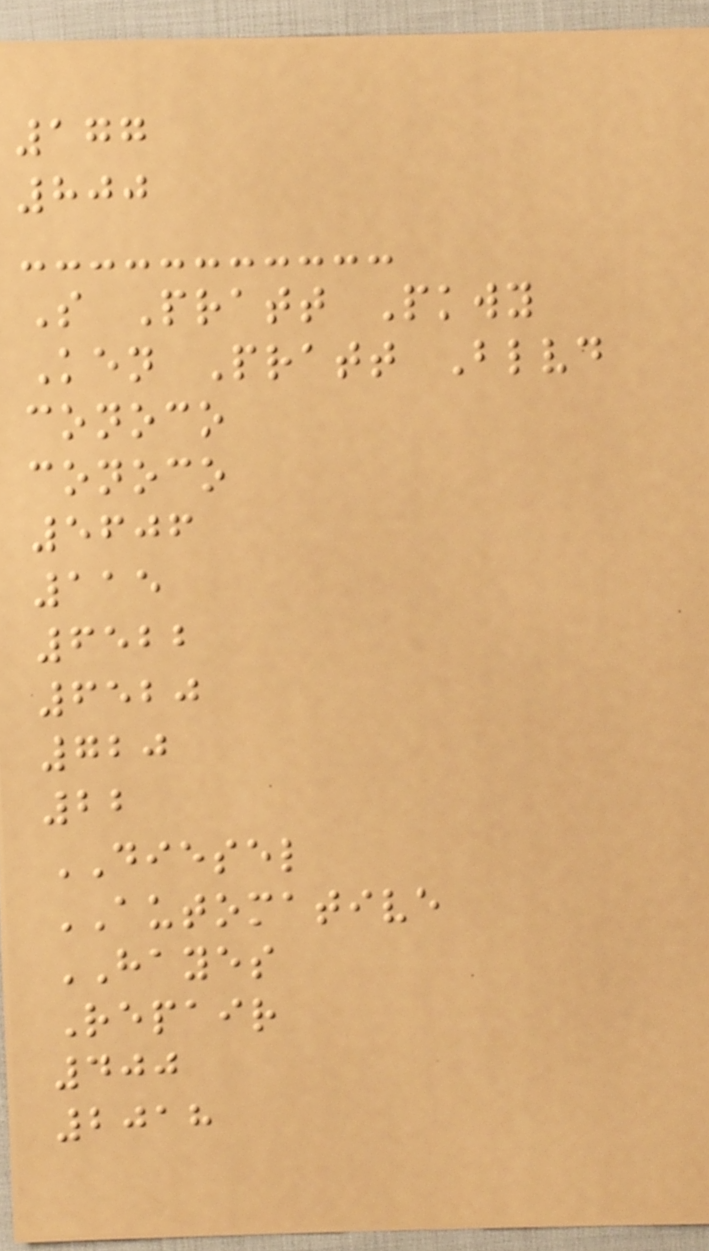177
800
S Pratt Pkwy
Ken Pratt Blvd
conoco
conoco
5606
115
6522
6520
720
22
DIESEL
AUTOMATIVE
HAYES
Repair
400
2018
